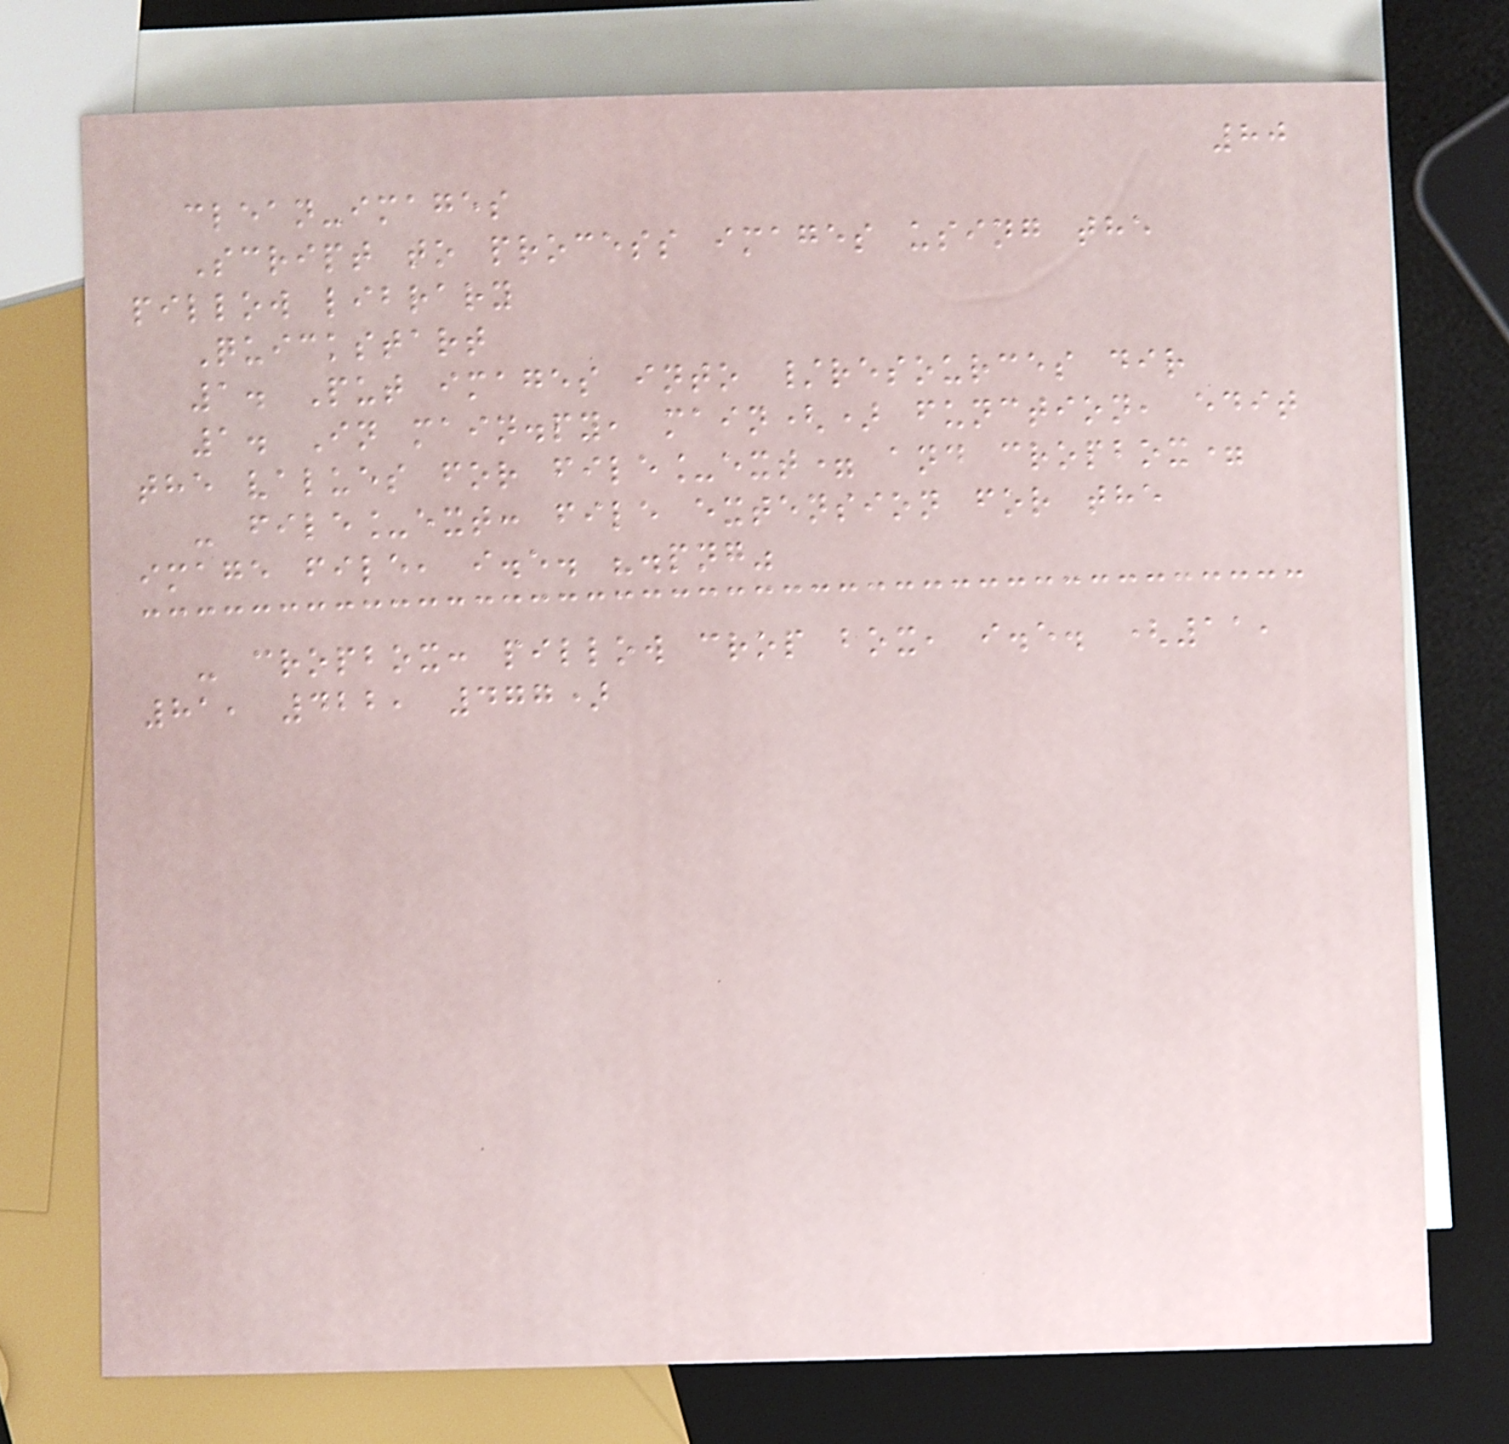80
clean-images
Script to process images using the
pillow library
Quickstart
1. Put images into /resources dir
1. In main.py, main() function, edit
the values for file_ext= and cropbox=
- file_ext: file extension for the
image file, i.e. ".png"
- cropbox: pillow crop box, i.e. (11,
81, 422, 477)
